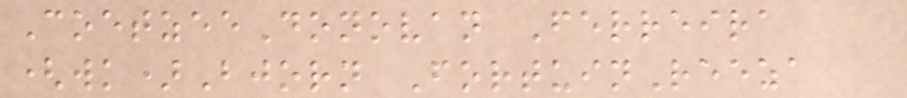CoetzeeDonovan Ferreira
(wk)Bjorn FortuinReeza
